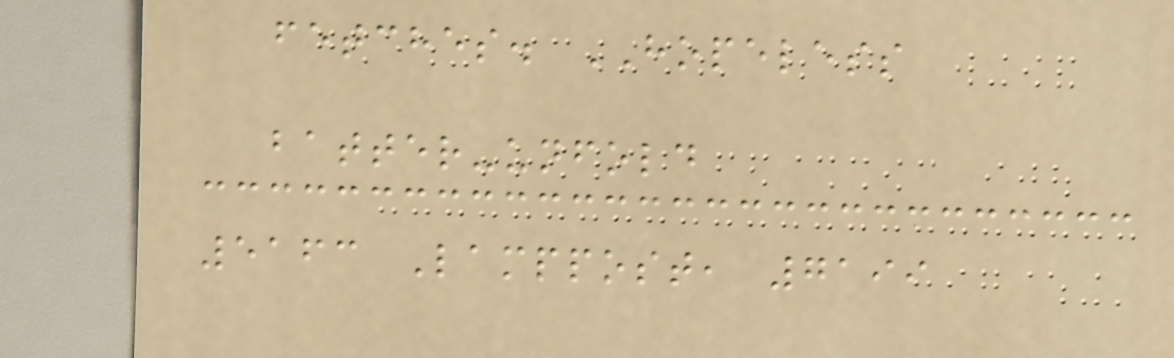fetches. HOPELESS
batter-unfold
5163 Lamppost, 7199
